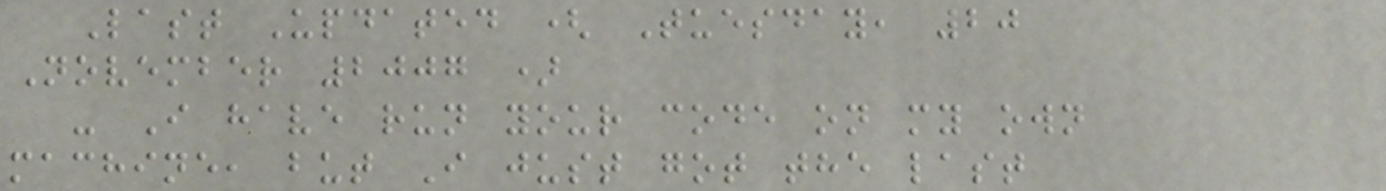Last Updated ( Tuesday, 20
November 2007 )
- I have run your code on my own
machine, but I just got the last
